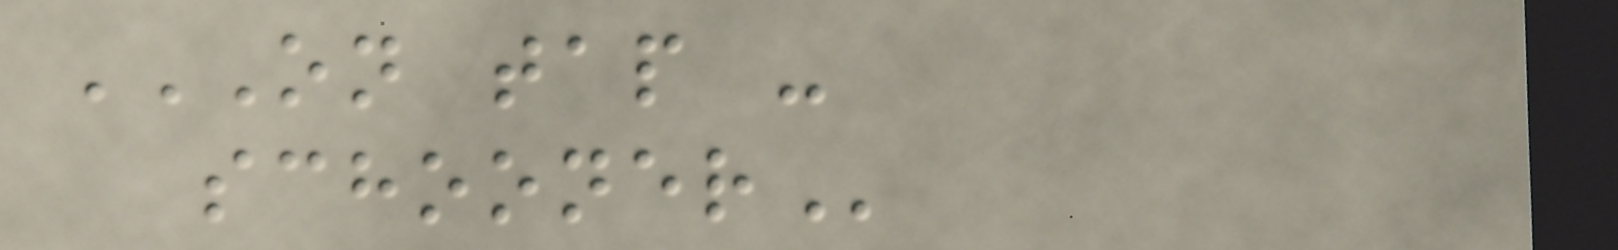ON TAP -
SCHOONER
